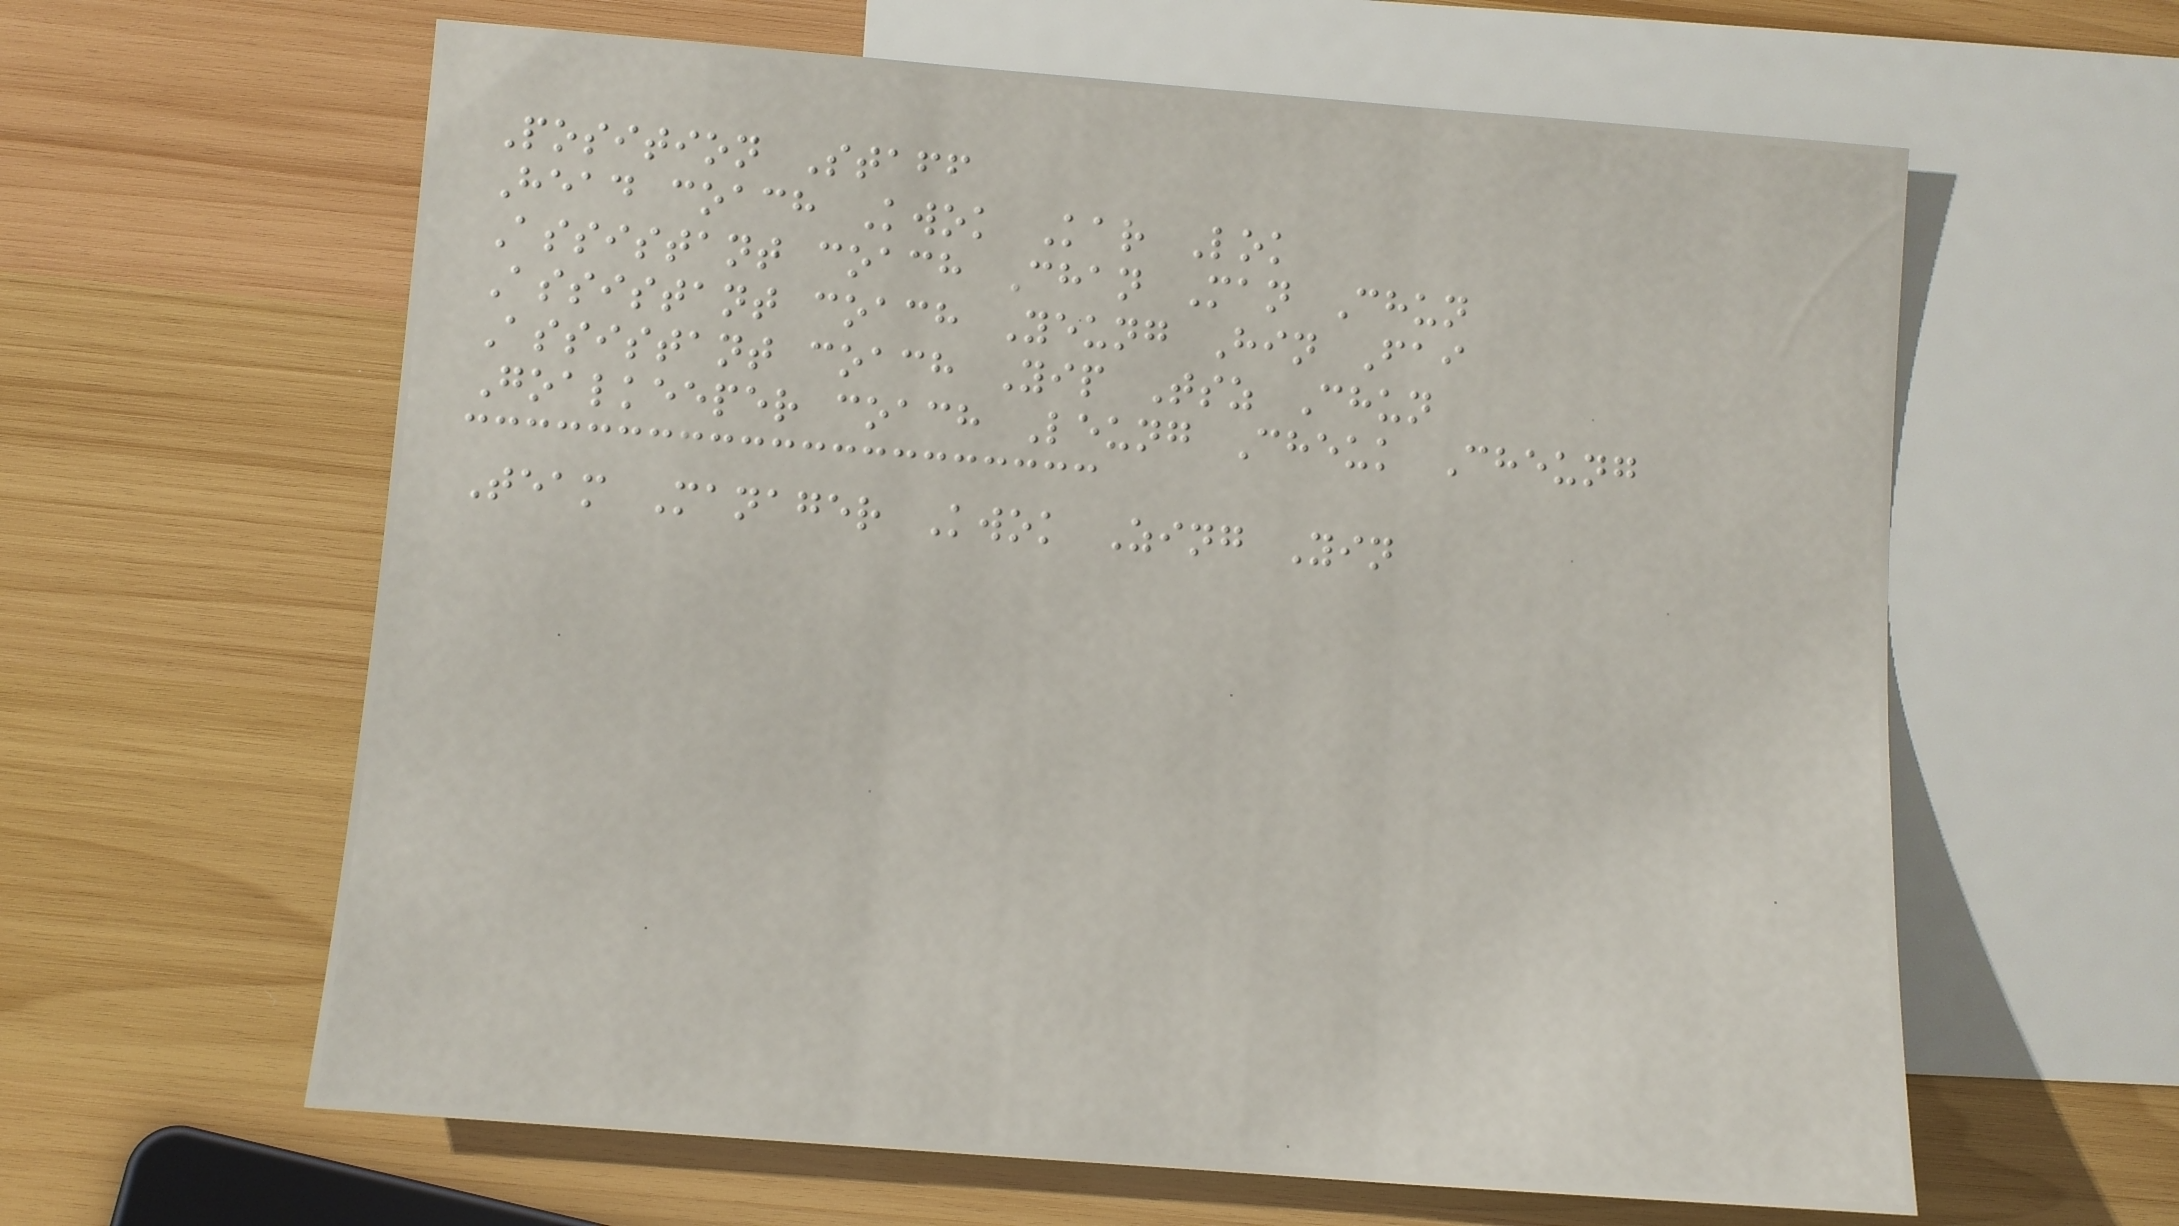Position Staff
Head coach Kwok Kar Lok
Assistant coach Chan Man Chun
Assistant coach Yeung Hin Fai
Assistant coach Yip Tsz Chun
Goalkeeper coach Leung Cheuk Cheung
Team Manager Kwok Zing Yin
